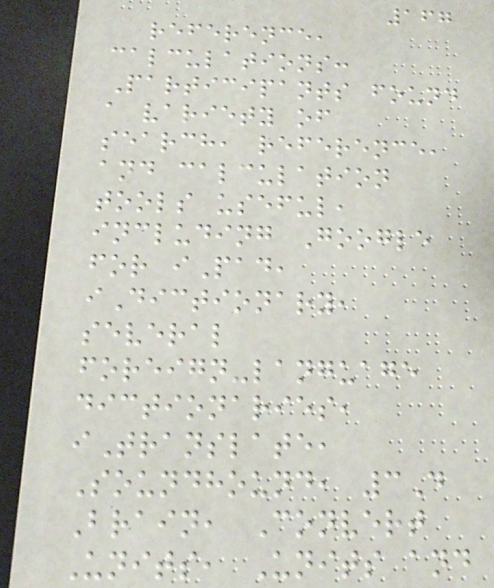167
reference,
calculations:
Participants found
a variety of
search, reference,
and calculation
tools useful,
including Google
for iPad,
iDictionary,
several
foreign-language
dictionaries,
iTranslate,
Soundhound, 3D
Brain, Convert
Units, Units and
